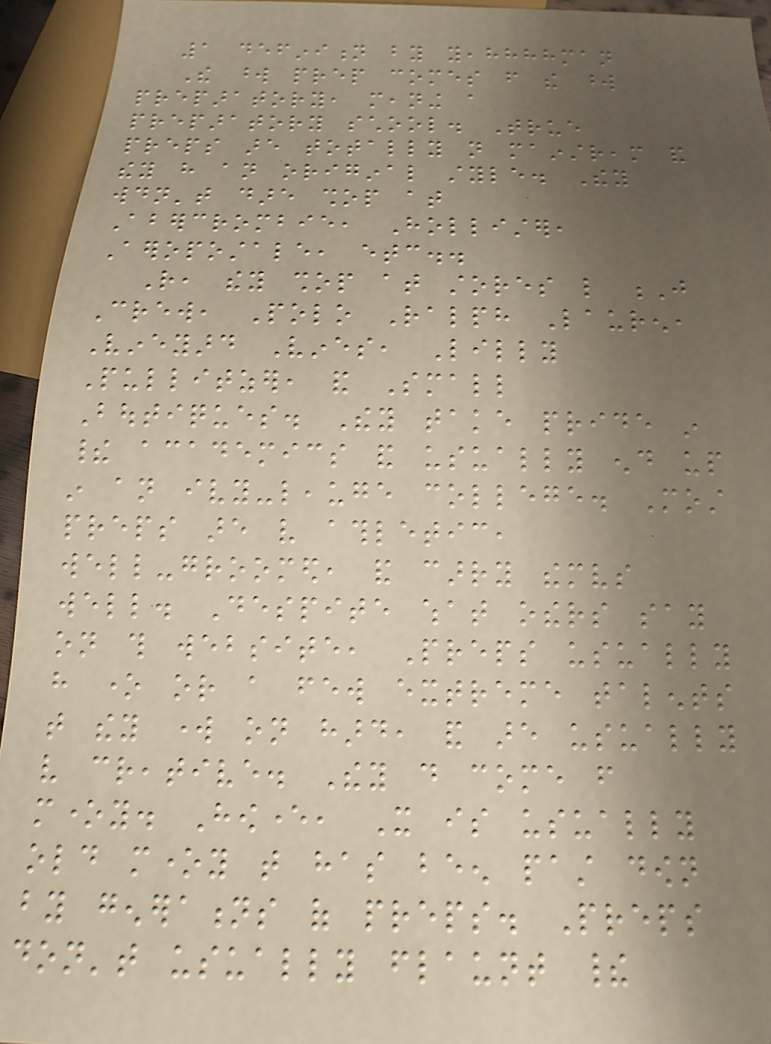1 definition by yeahhhhman
The word prep comes from the word
preparatory, meaning a
preparatory school. True
preps are totally not mainstream and
they have an original style. They
wouldn't dare shop at
Abercrombie, Hollister,
Aeropostale, etc..
Rather, they shop at stores like J
Crew, Polo Ralph Lauren,
Vineyard Vines, Lilly
Pullitzer, and Small
Boutiques. They take pride in
their academics and usually end up
in an ivy-leauge college. Most
preps are very athletic,
well-groomed, and carry themselves
well. Despite what others say
on this website, Preps usually
have one or a few extreme talents
that they work on hard, and are usually
very creative. They do come from
money. However, It is usually
old money that has been past down
by generations of preps. Preps
don't usually flaunt their
